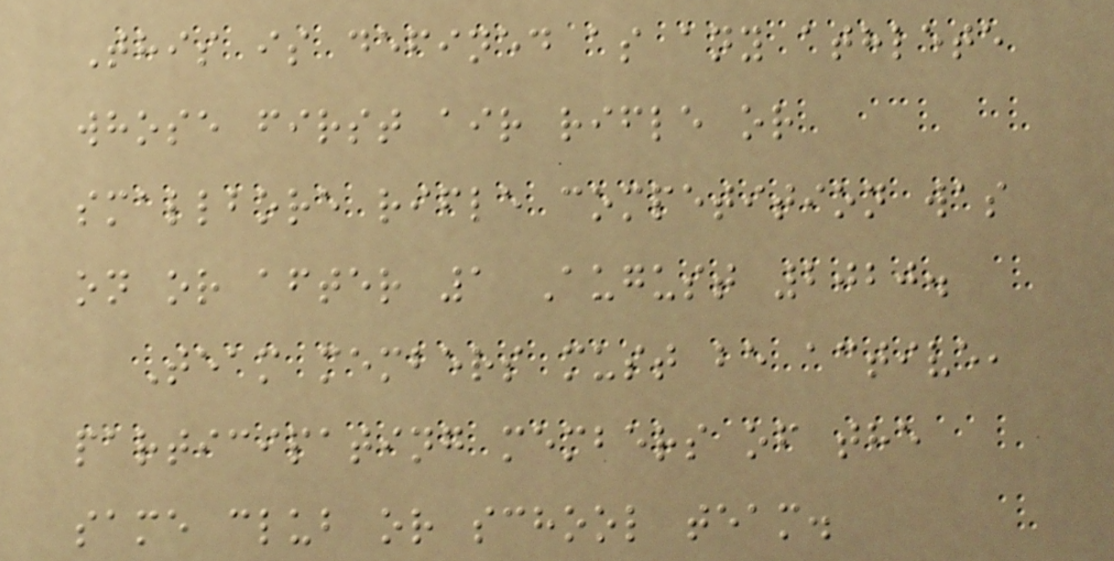This is defined as any athlete
whose first air rifle or
smallbore rifle competition was
on or after 1 August 2020.
Team members must be active,
participating members of the
same club or school team.
